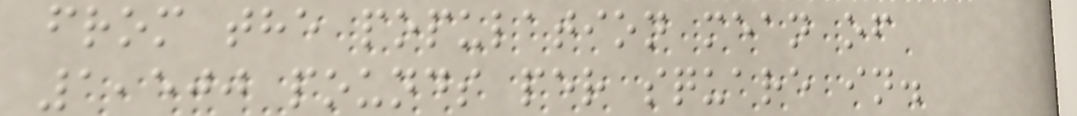from the population mean of
1,500 pounds per square in.
